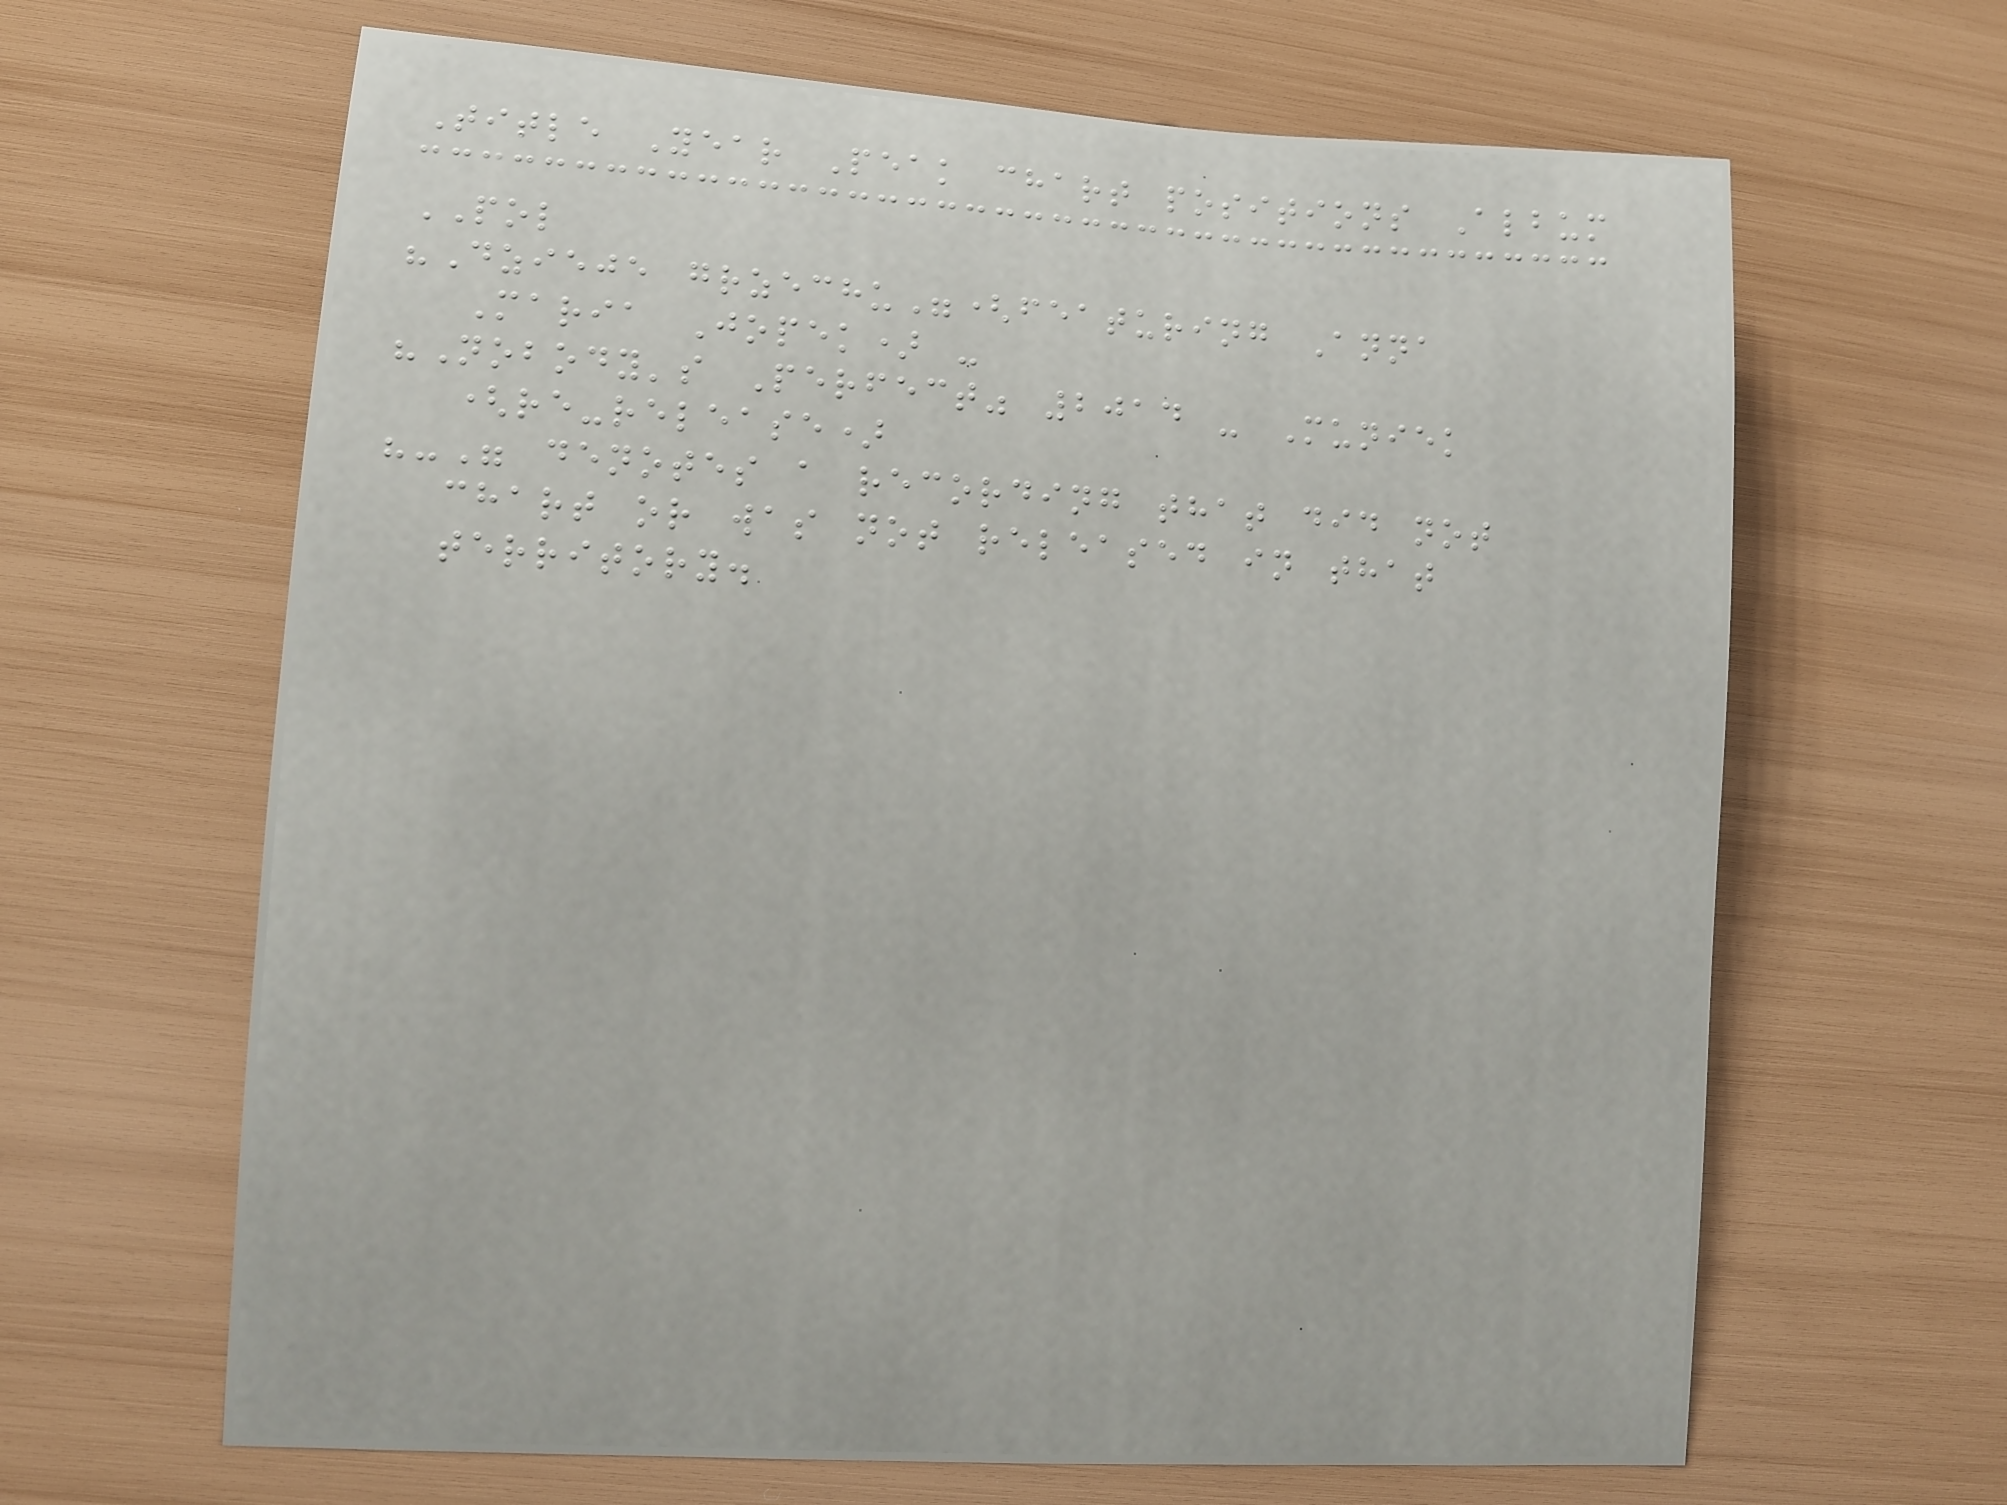Title Year Peak chart positions Album
POL
"Dzieje grzechu"(featuring Anna
Maria Jopek) -
"Nobody's Perfect" 2014 - Muniek
(re-release)
"-" denotes a recording that did not
chart or was not released in that
territory.
